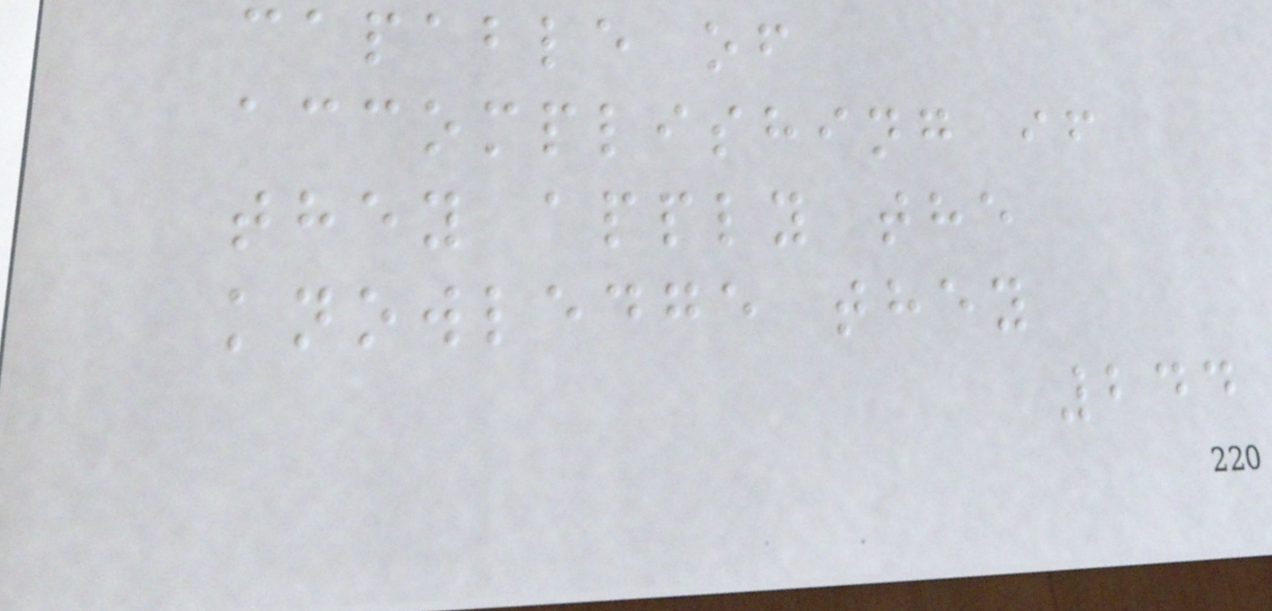capable of
accomplishing if
they apply the
knowledge they
244
